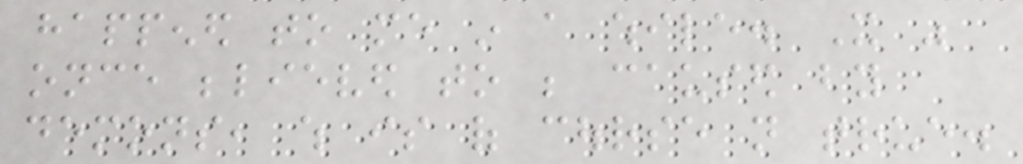happened to me in a while. It was
once believed to be caused by
demons, which is of course not true.
